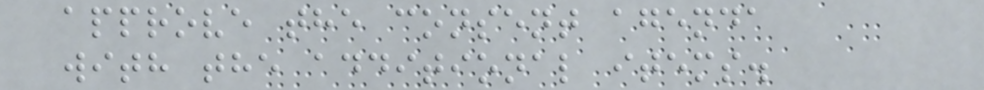approve the consent agenda
with the additional items.
